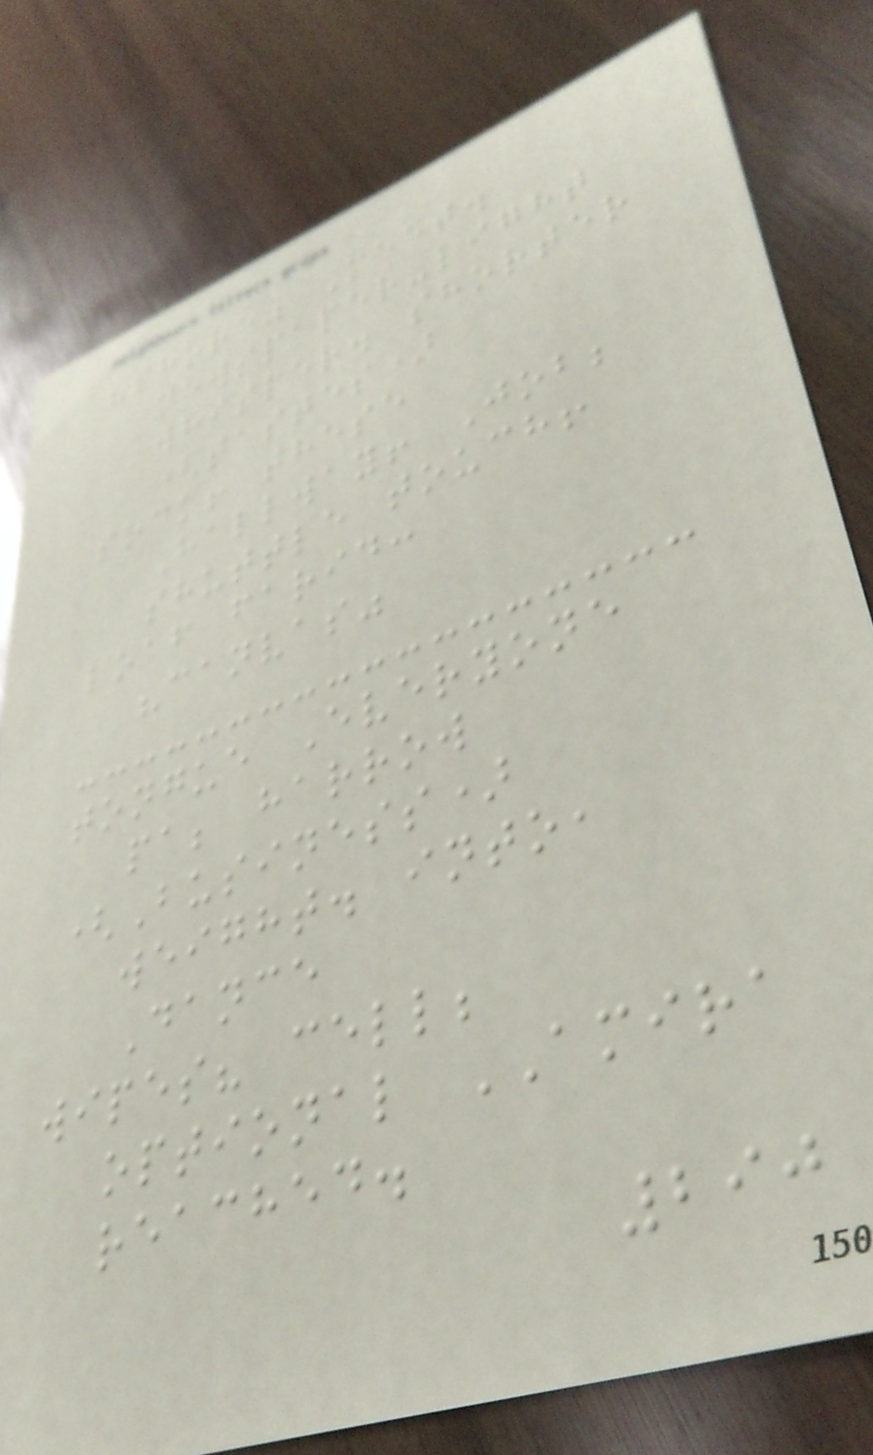"shore" Meet.
newspaper-light
whisper. shorter
(tastes)
sock! these
Hallway! Job;
shuttle touch!
loaf farid:
"canvas"
tongue Everyone
pa; harrow
(Business)
weight. into,
Dance
wipes? cell;
optional AMIRA
reached.
290
